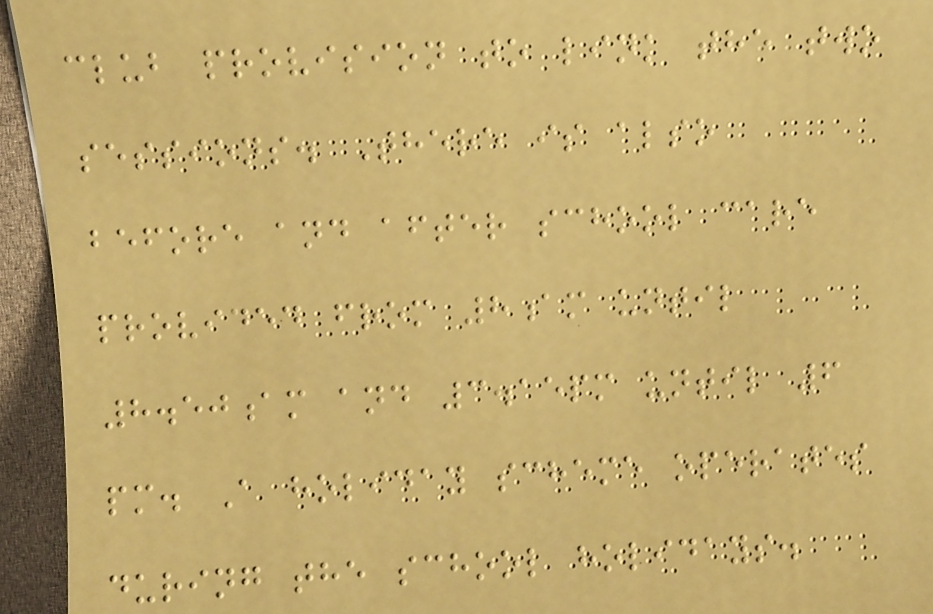club provision to link the two
sessions. There is also
before and after school care
provided from 8am until
8.50am and 3.15pm until 6
pm. A holiday scheme operates
during the school holidays.
